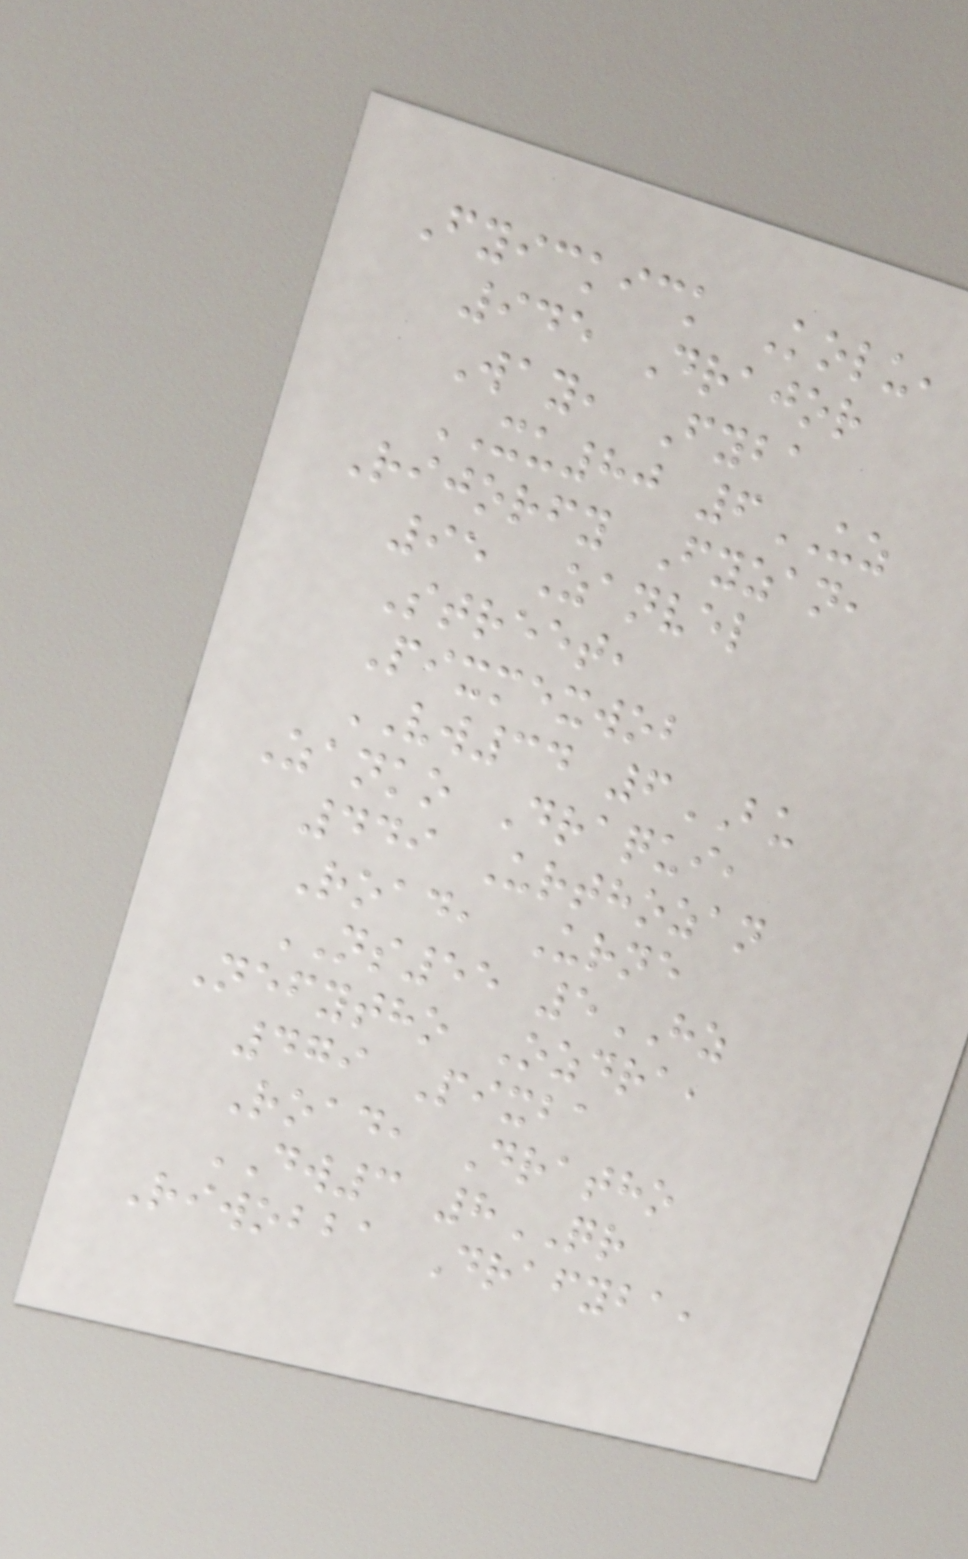Fyickick Kolu,
945 Drajor
Way, Fyba
XU80 6UZ
Rijorfy Fyzan,
95 Zanvel
Street,
Pixmexwob
VW34 6BU
Zanko Draqui,
449 Urthozan
Road, Urne
NS55 5HZ
Nefytho Ozdra,
479 Pixba
Road, Dratho
DW3 8QR
Riwobba Drafyba,
